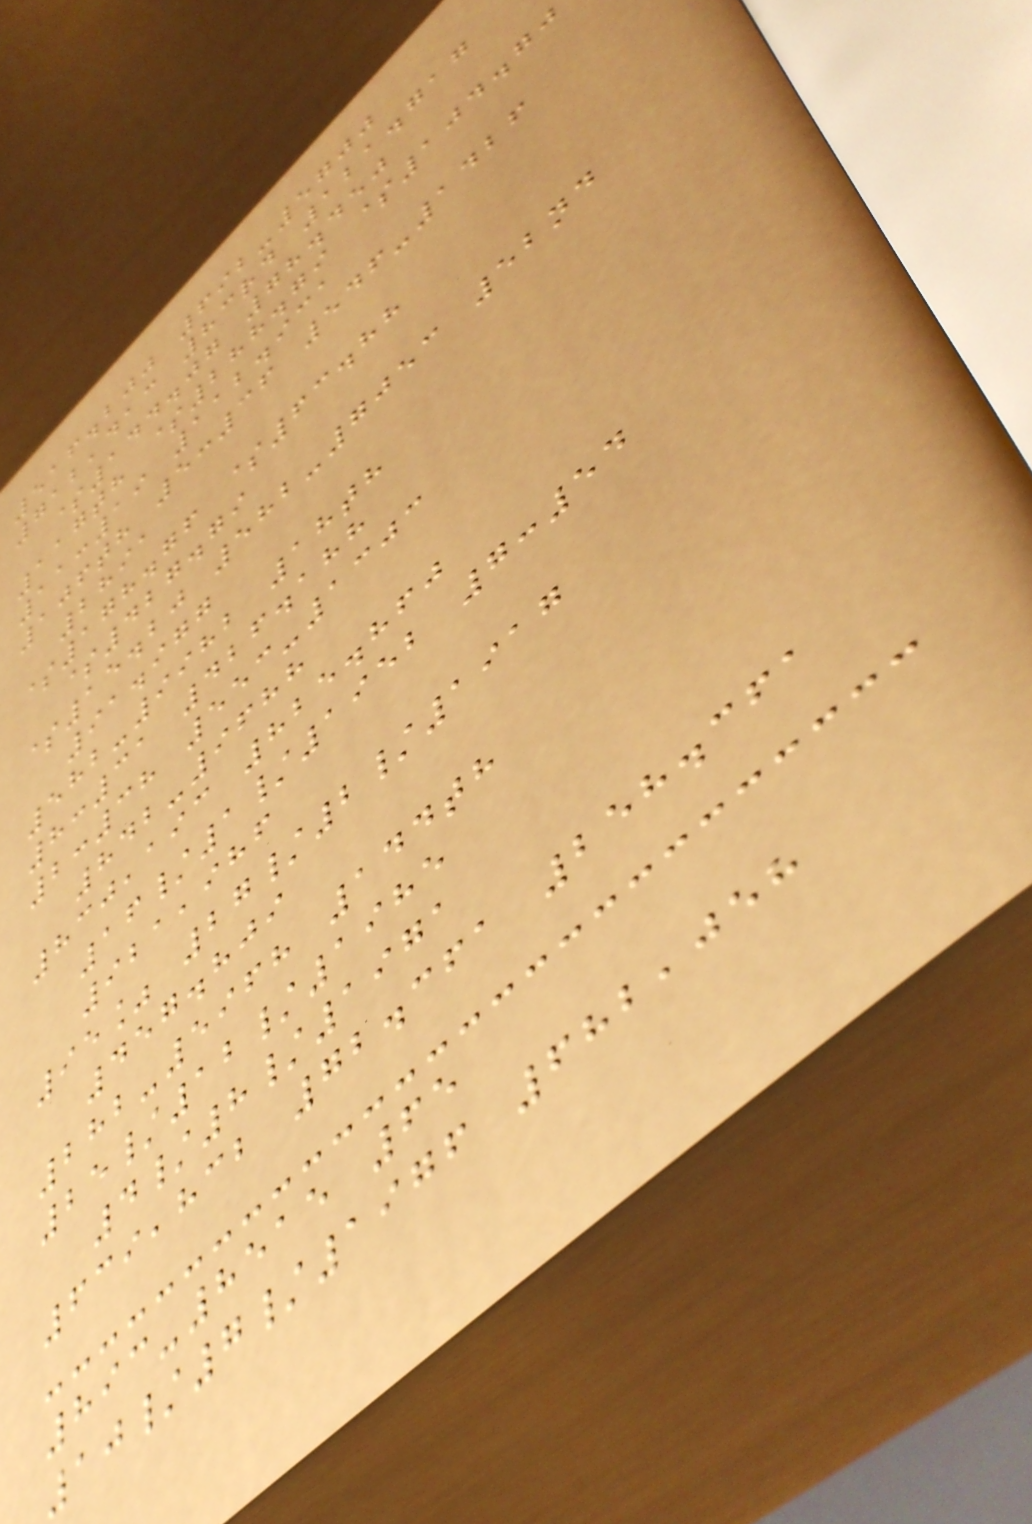516.200 692-5700
712,413 83rd 121.717
$144.07 78.450
117th $288.79 $104.70
11:19 112.931
106th 5:36 546-1426
2891
$178.76 $63.88
$427.79
$15.20 582-7053 52nd
91.977
582-9982 18th
8:31 426.188
2:38 553-1303
842-9688
830,193 825.860
16/1/1952 7:54
921,986
95% 27/2/1917
457.809
282-5968 144th
25/12/1985
4/8/1971
639,832 72.361 258.361
893-8515 65
10/7/1976 682,058
